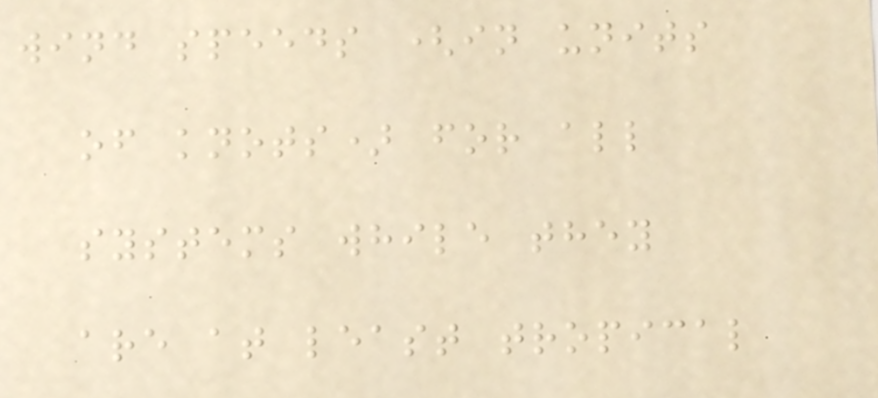wind speeds (in units
of knots) for all
systems while they
are at least tropical
